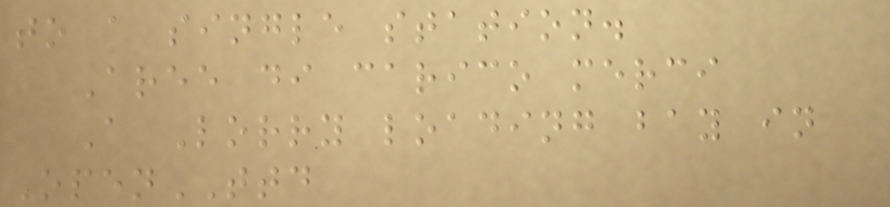to a single station.
Aree di carico merci
A Lorry loading bay in
OpenTTD
